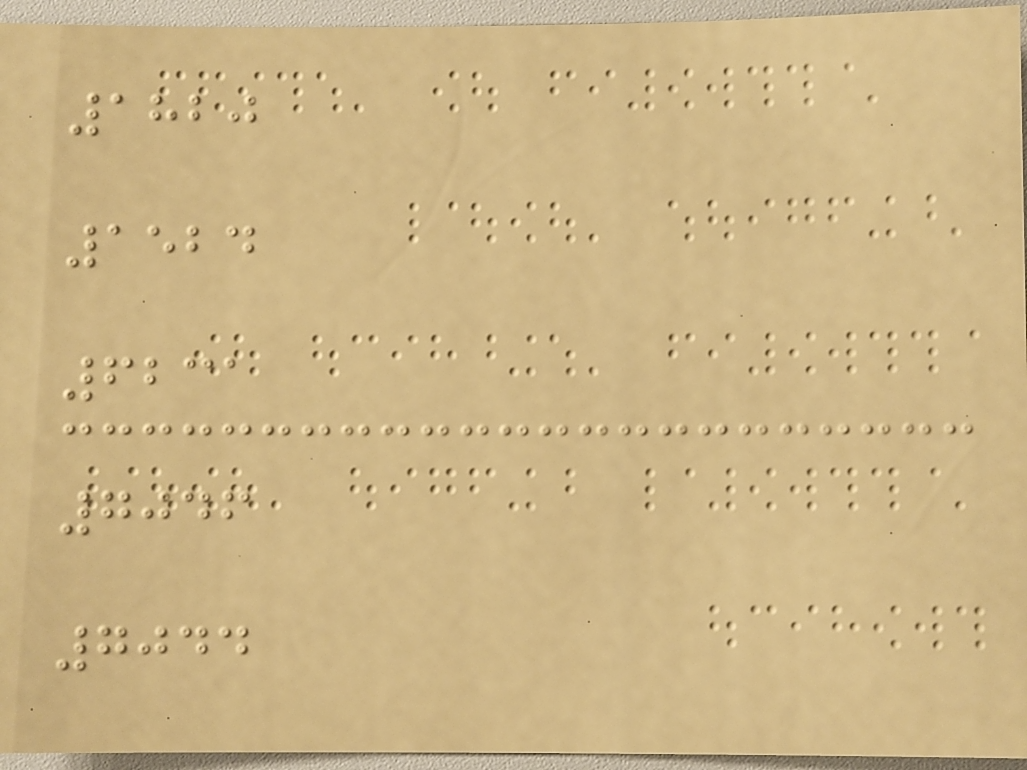1820
1524
6231
7046
7044
